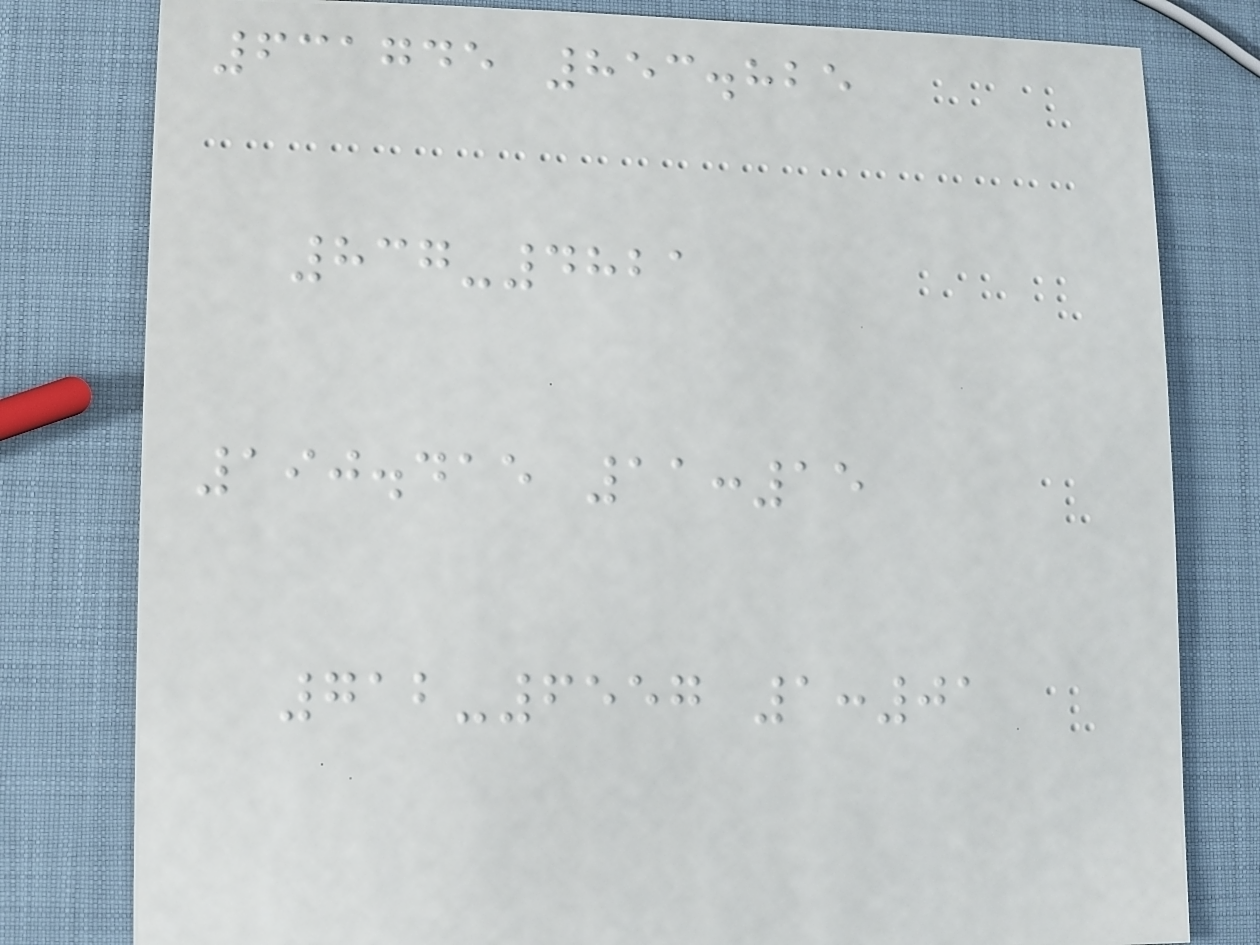631745 853.825
837-4821
190.415 11:15
712-6557 1:01
